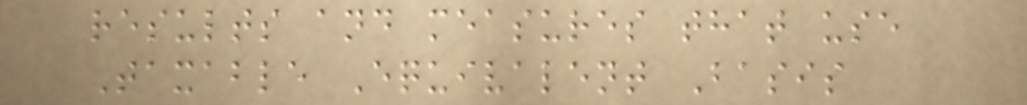results and measures that use
Taxable Equivalent Basis
